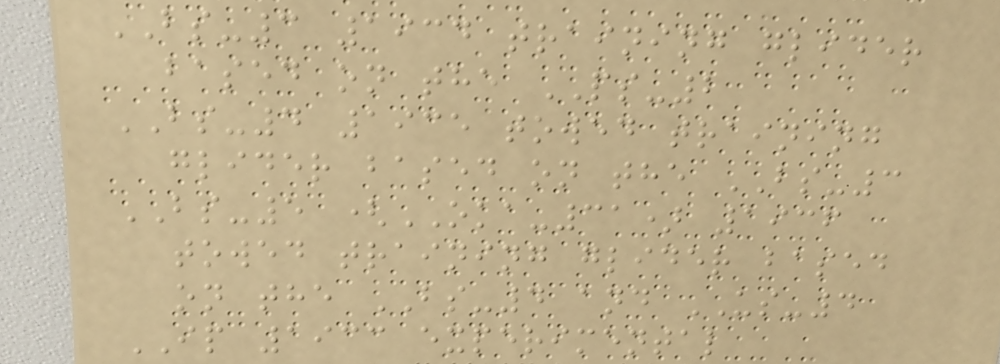BS-3 1934 training glider
based on the PS-2
BS-4 1935 towed training
glider based on the BS-3
BS-5 (OKA-31) 1936
towed training glider based
on the BS-4 and US-4
IP 1933 experimental
